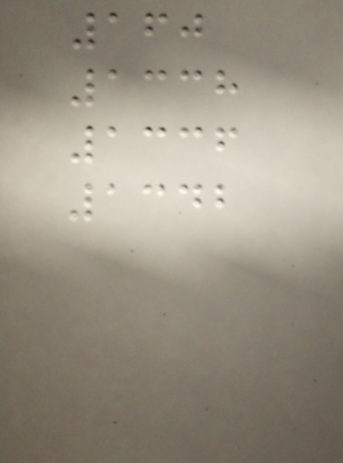160
1338
1336
1342
